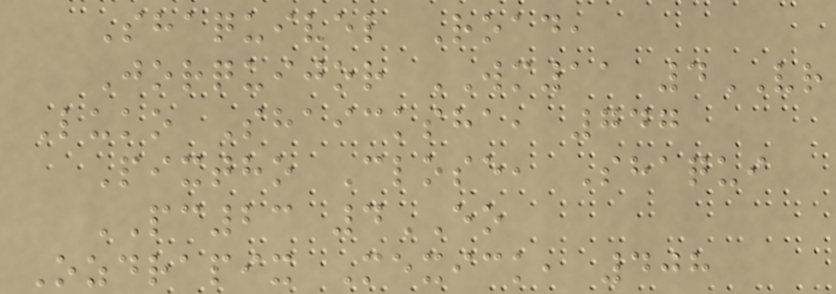Shaquivel Road,
Jorquijor WM11 4VR
Luko Shaicksha, 747
Pixtho Close, Shaqui
PC23 4EO
Ozdrapix Mexick, 408
